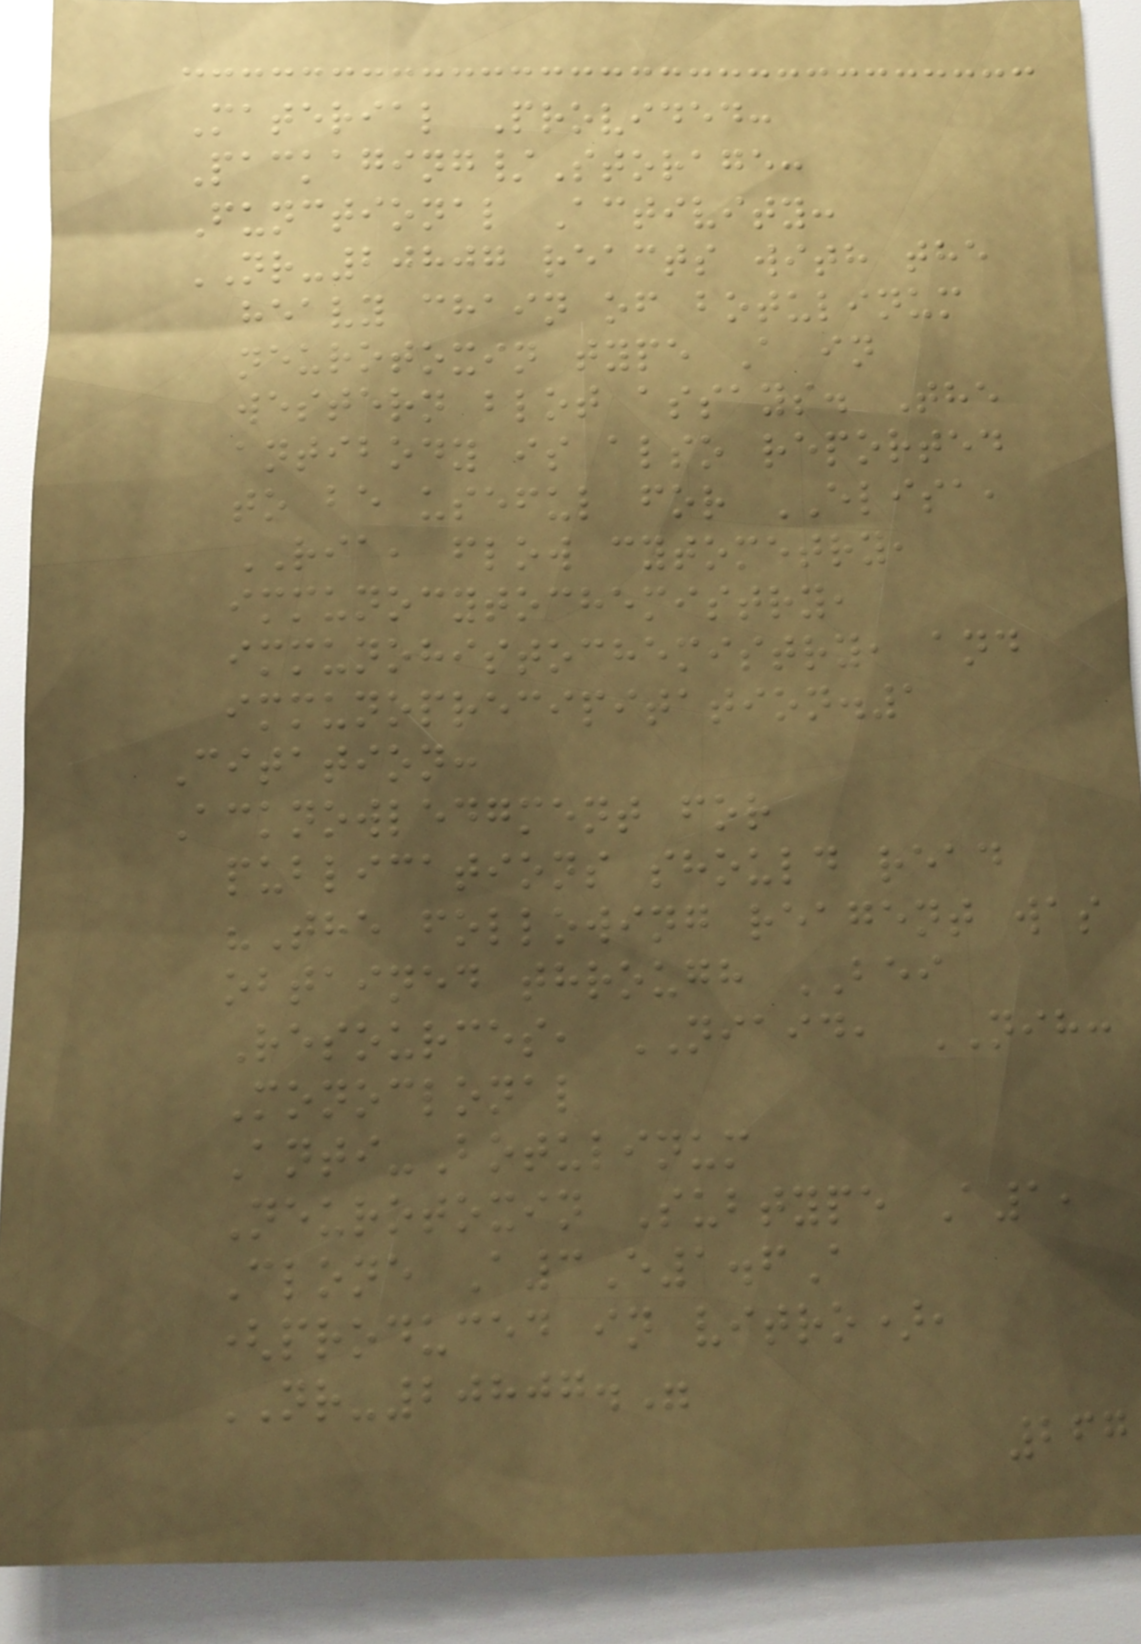Material Provided:
Packaging/Storage:
Functional Activity:
NR-20807 reacts with the
heavy chain of botulinum
neurotoxin type A in
western blot assays. The
antibody is also reported
to be useful for ELISA,
RIA, flow cytometry,
immunocytochemistry,
immunohistochemistry, and
immunoprecipitation.1
Citation:
Acknowledgment for
publications should read
"The following reagent was
obtained through BEI
Resources, NIAID, NIH:
Monoclonal
Anti-Botulinum
Neurotoxin Subtype A1,
Clone A3E1.6A
(produced in vitro),
NR-20807."
267
